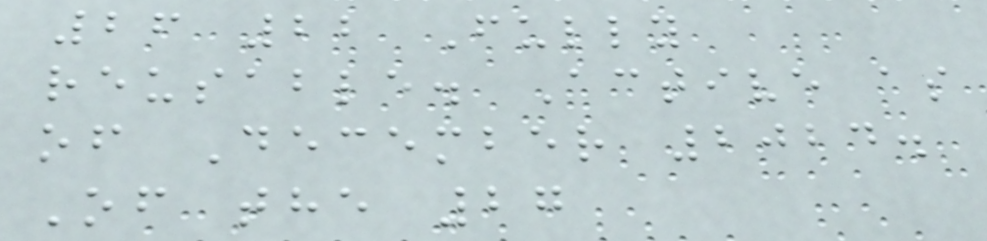26 22 Fully
reusable. Active as
of December 2024.
Of the 27
